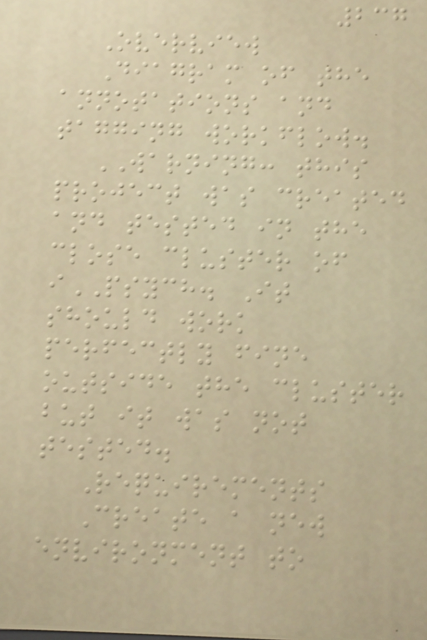237
Overview
Diagram of the
annotations and
tagging workflow.
WARNING: this
project was created
and tested in the
close cluster of
iPSYCH. It
should work
perfectly fine
outside the cluster
but it was not
tested.
Requirements
Create a new
environment to
